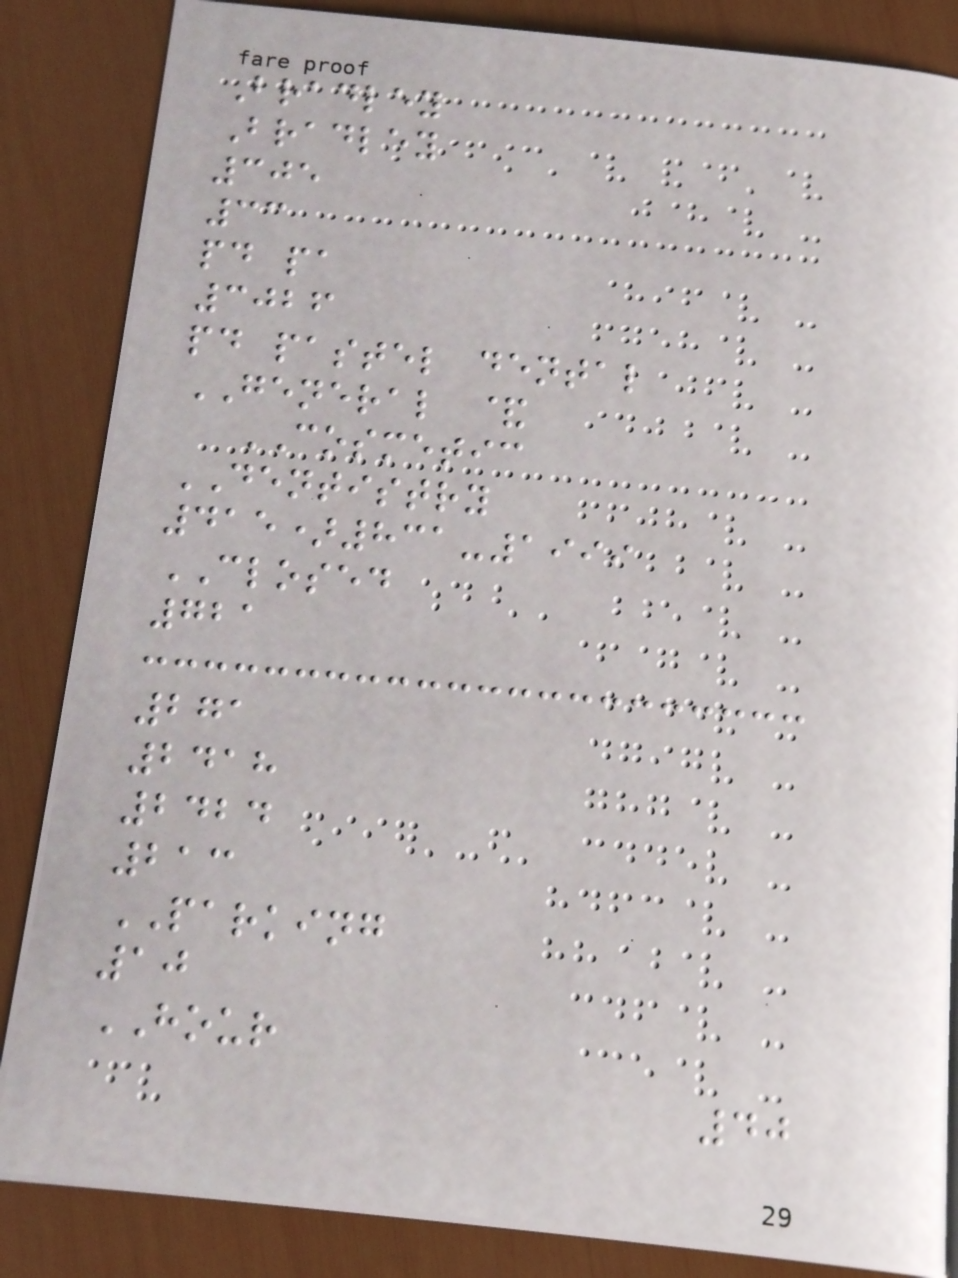Bradley
Bradley
305
33
pd pa
3026
pd pastel dental
GENERAL &
COSMETIC
DENTISTRY
415)831-1999
CLOSED
721
271
2418
2424
213
PARKING
10
HOUR
40
